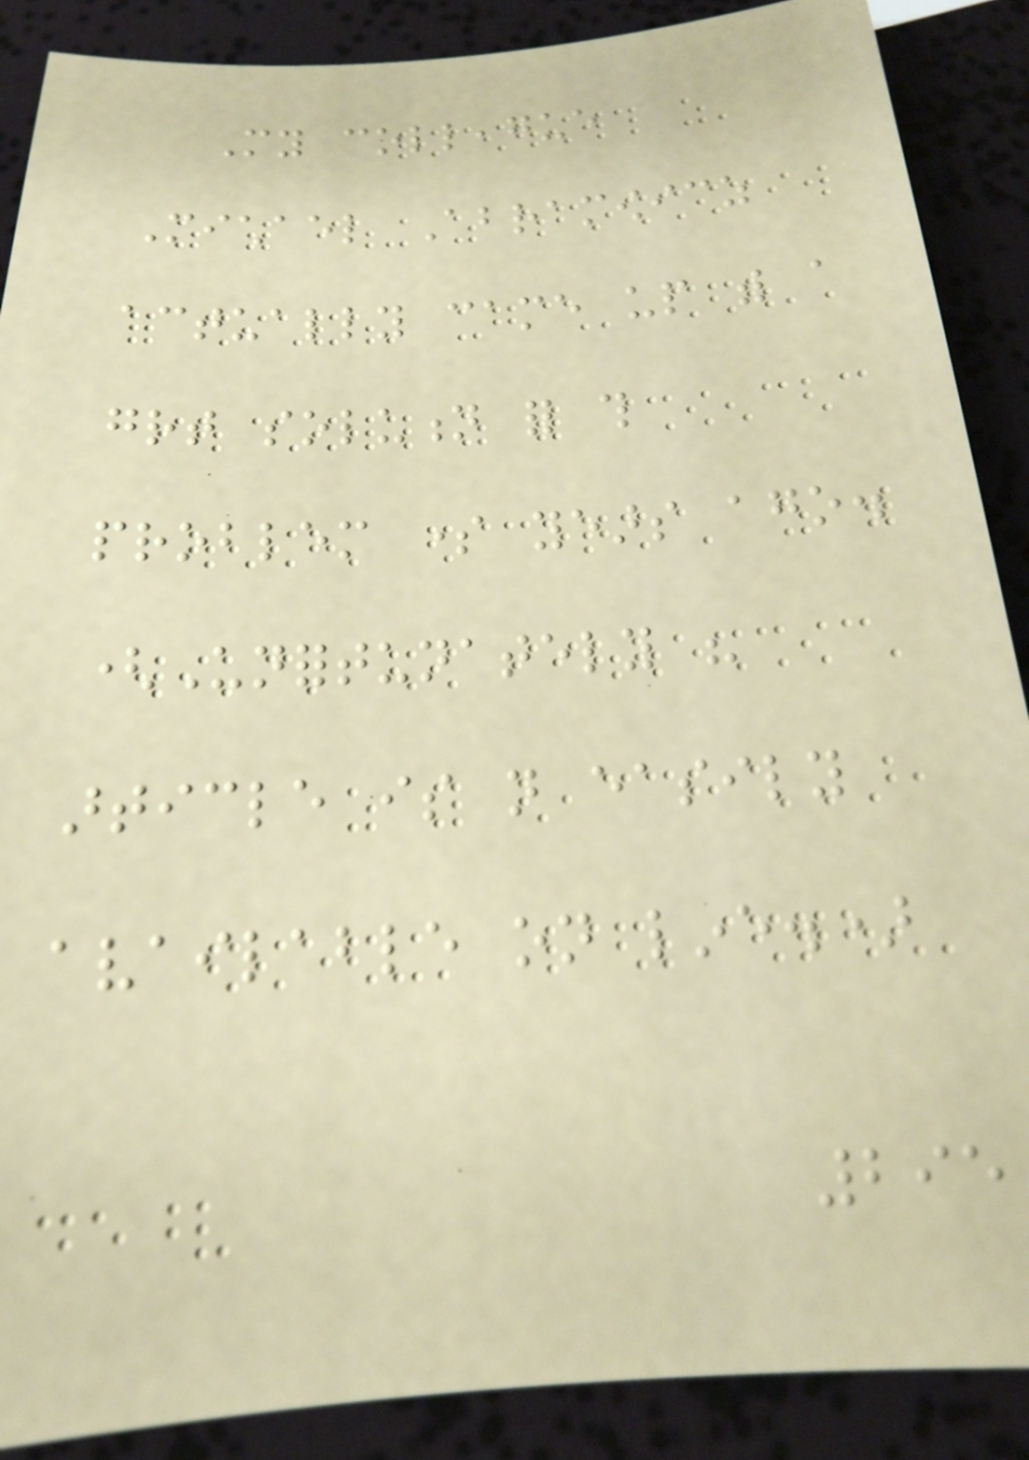My colleague
Michael Abramowicz
actually came up with a
great solution for this
problem some years ago.
(Unfortunately his
article is not easily
available on line.)
295
